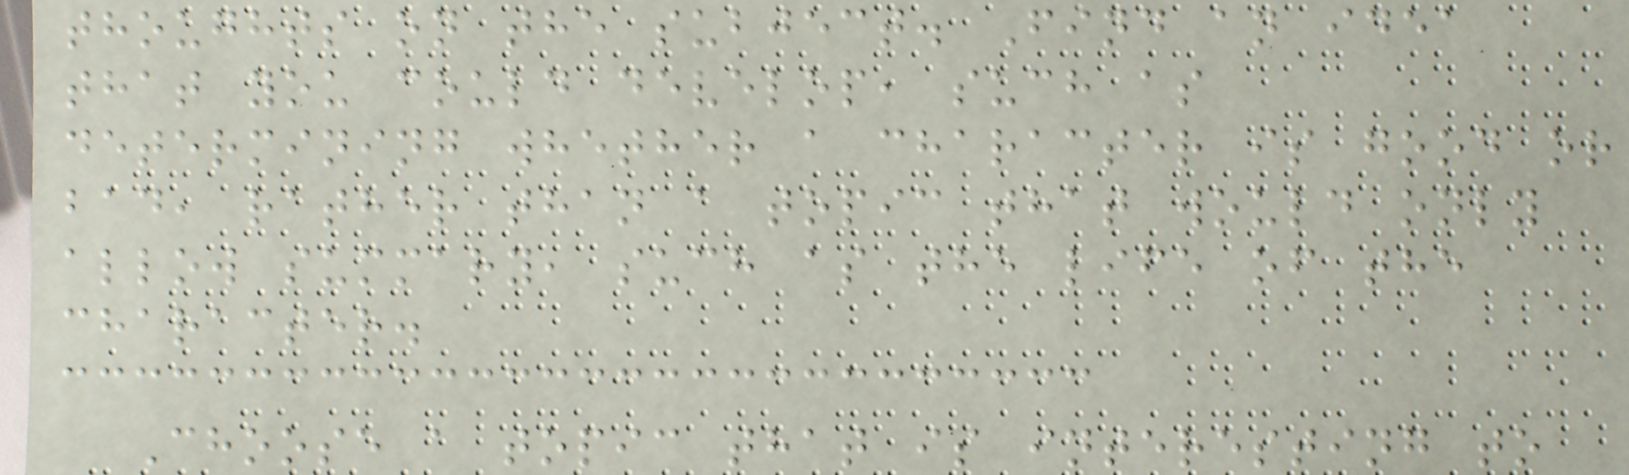thoughts on the subject. Find an idea
that you could develop, such as
determining whether a character is good or
bad, rather than a topic that would only
allow summary, such as the life of the
character.
Choose a topic that is interesting to
